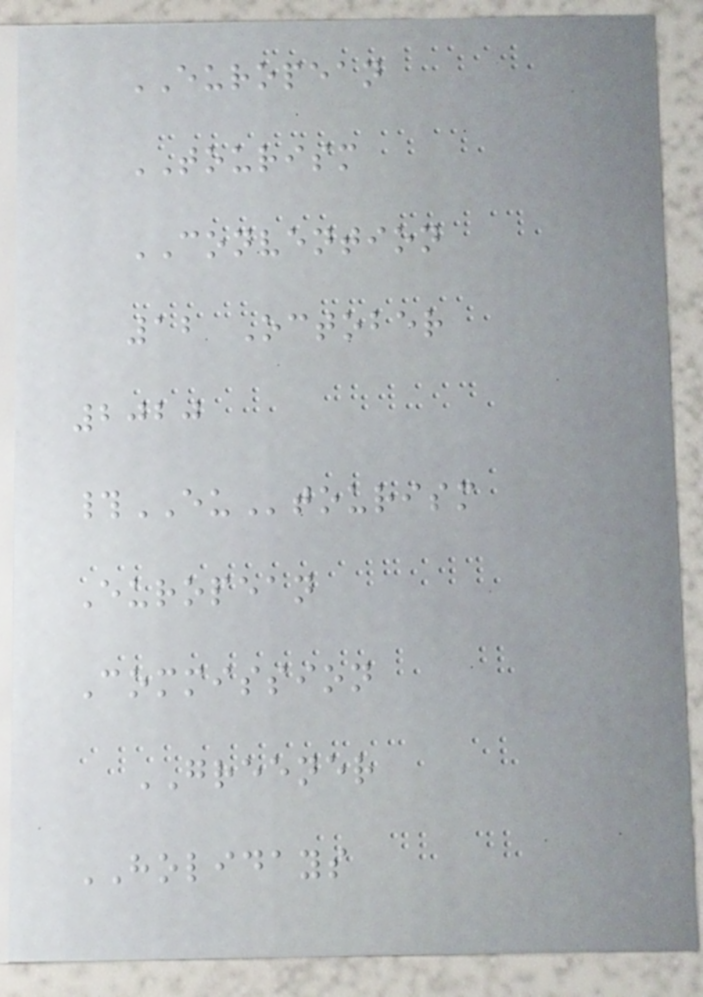EUROPEAN
TOURISM
CONVENTION
12 October
2020
#EUtourism
European
Commission
GREENER
HOLIDAYS
